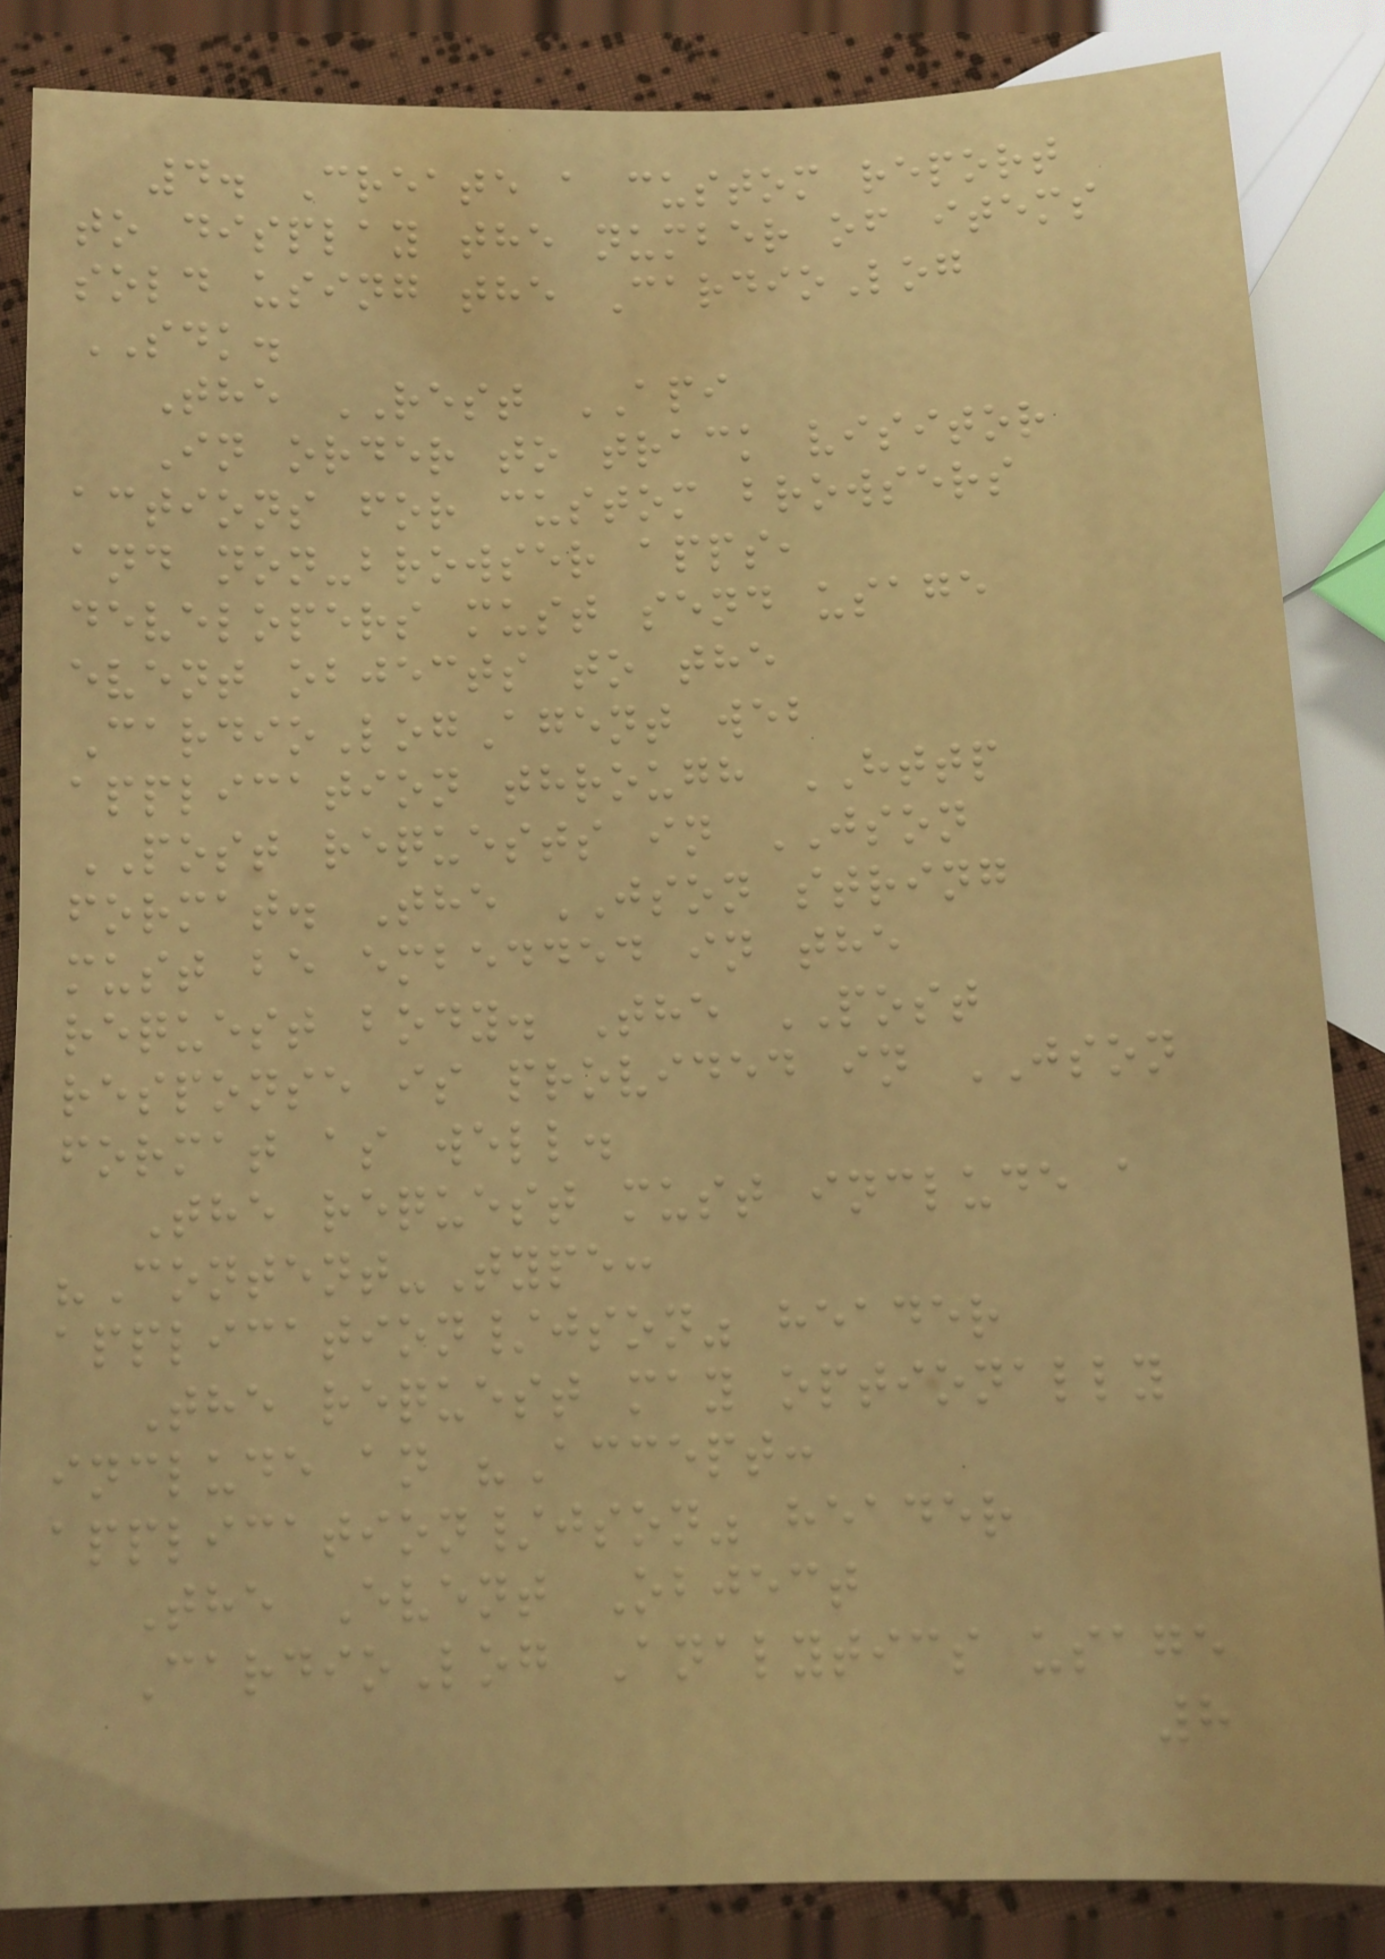4. Create a custom report
to display the number of items
sold using the CardioLog
SDK.
The REST API
In order to track visitor
actions for custom browsers
and non-browser apps,
developers must send usage
event objects to the
CardioLogAgent web
application through HTTP
POST requests in JSON
format. The JSON string
must be embedded in the
request body. The POST
response is provided in JSON
format as well.
The request must include a
"Content-Type:
application/json" header
The request may optionally
include an "Accept:
application/json" header
The Event Object
CardioLog Analytics usage
8
